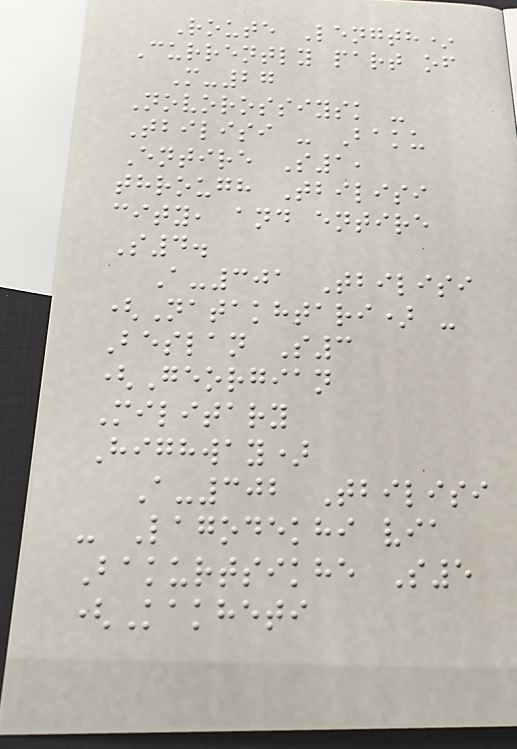Route Length*
Currently part of
M-27
Novorossiysk -
Tbilisi - Baku
Entire S1,
through Tbilisi
city, and entire
S4.
A-301 Tbilisi
(Natakhtari) -
Beslan S3
(Georgian
Military
Highway)
A-302 Tbilisi
- Lagodekhi via
Bakurtsikhe S5
(Kakheti
